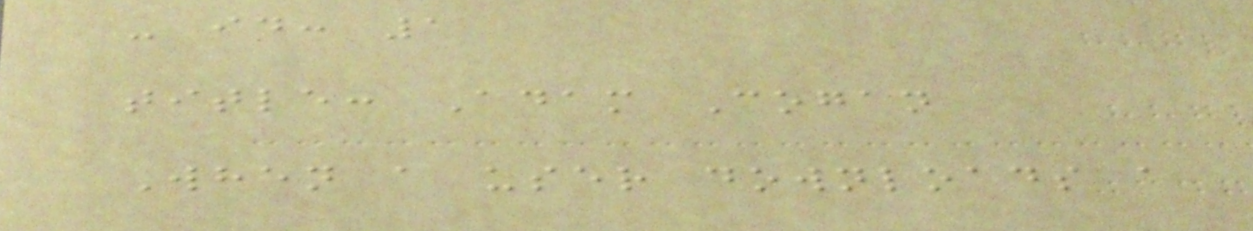- id: 1
title: Adam Cogan
When a user downloads a
